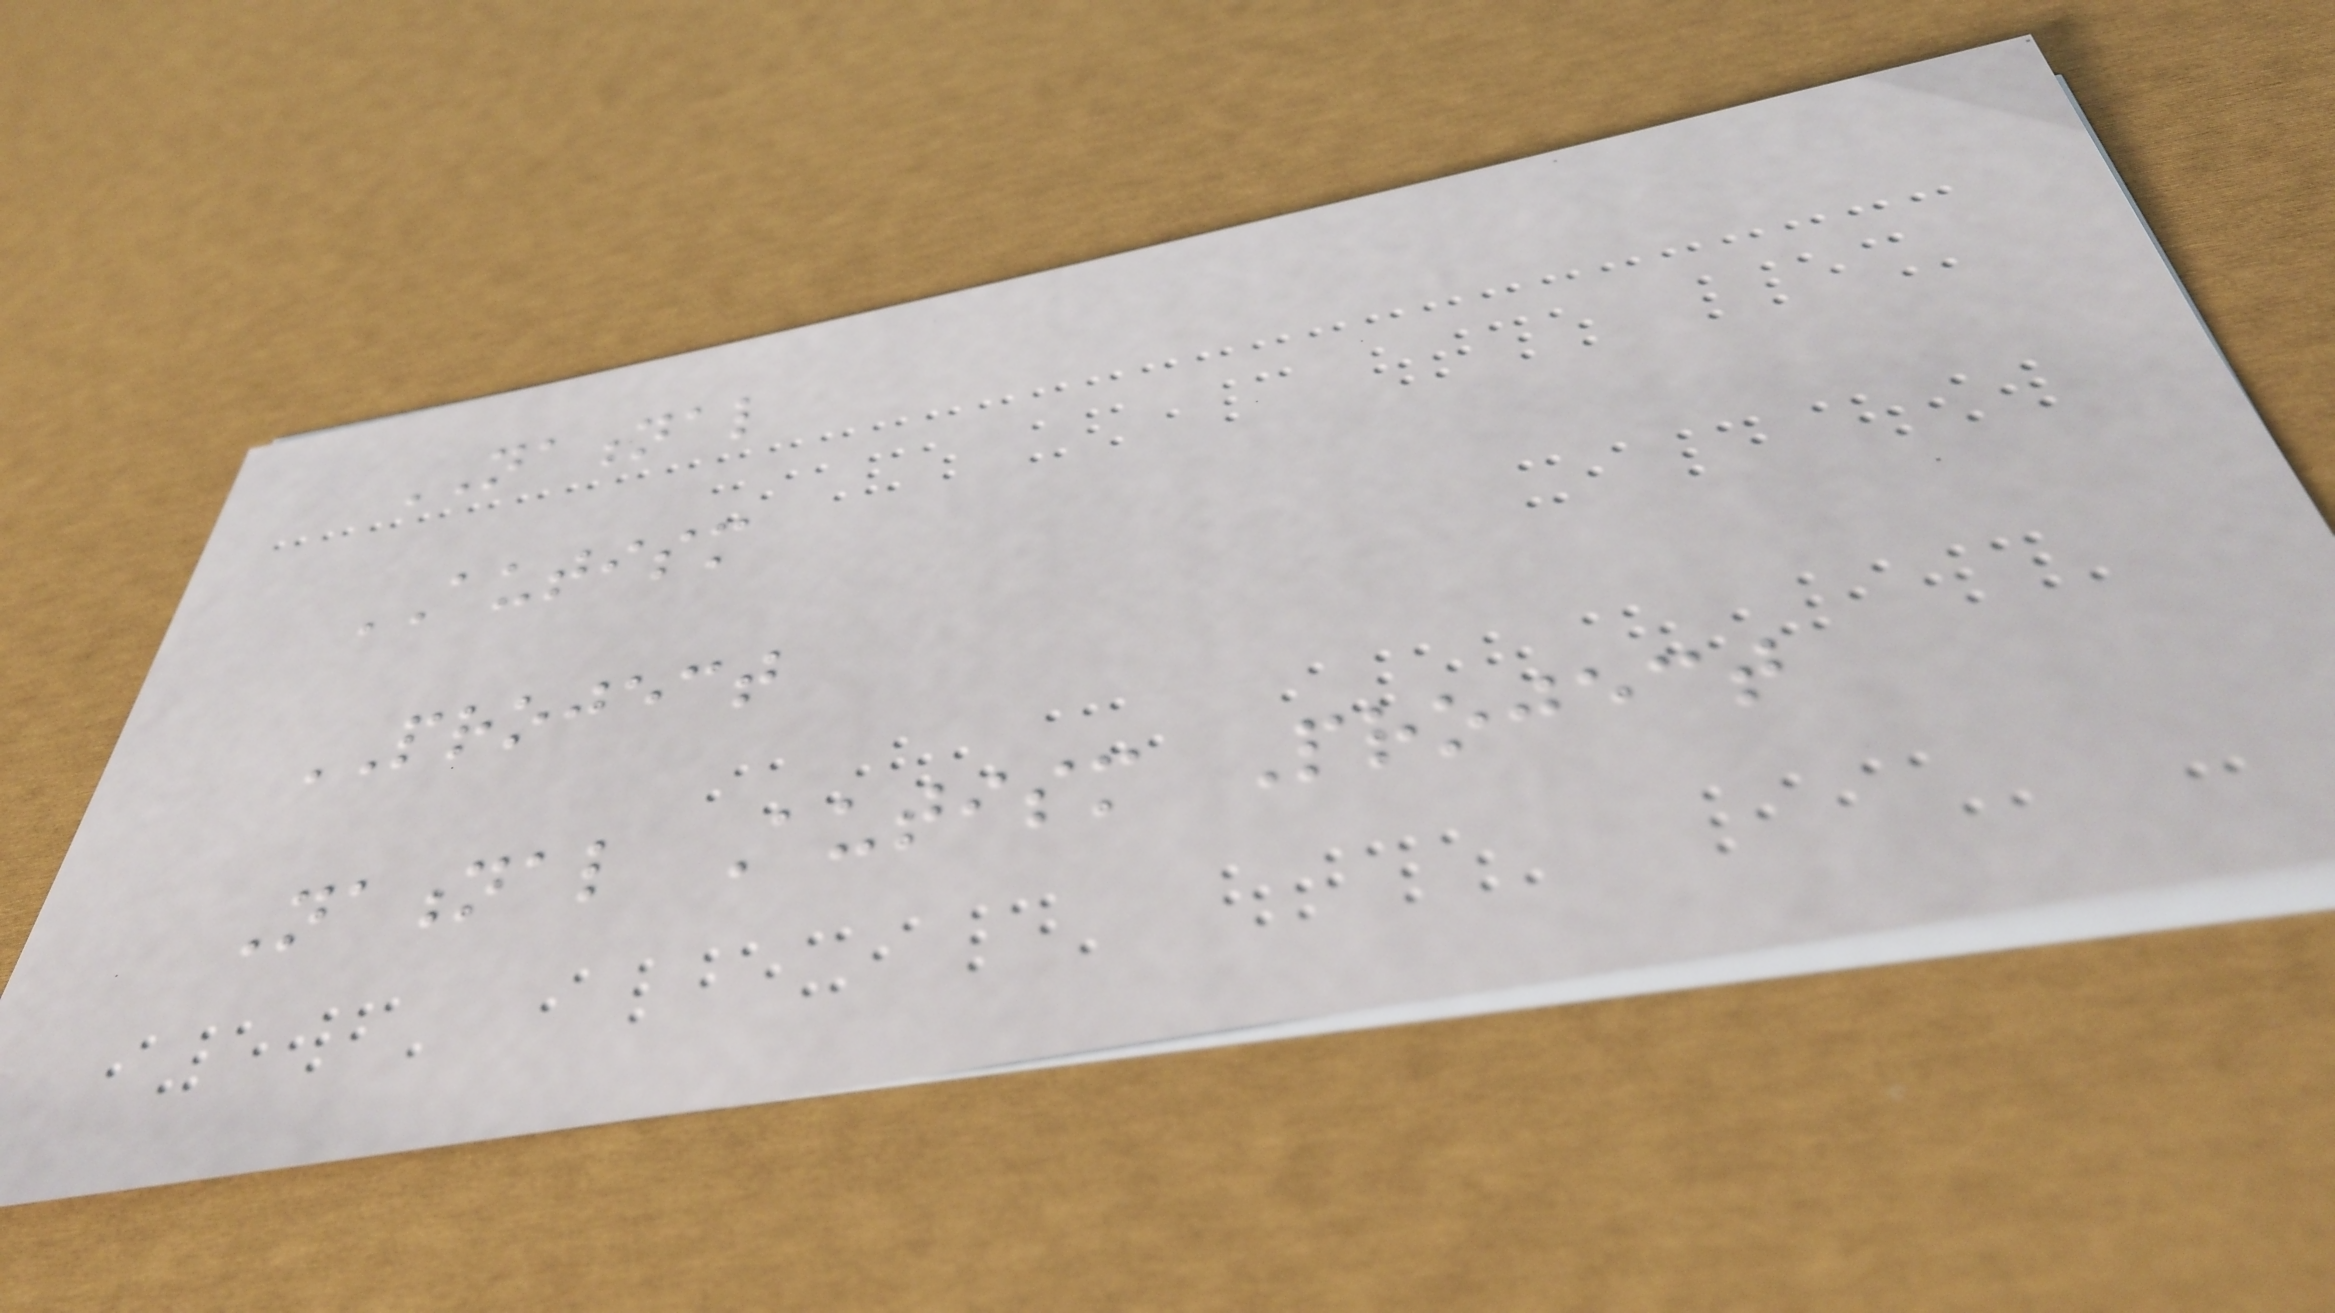NATIONAL
AUTISM
PROJECT
National Autism Project
